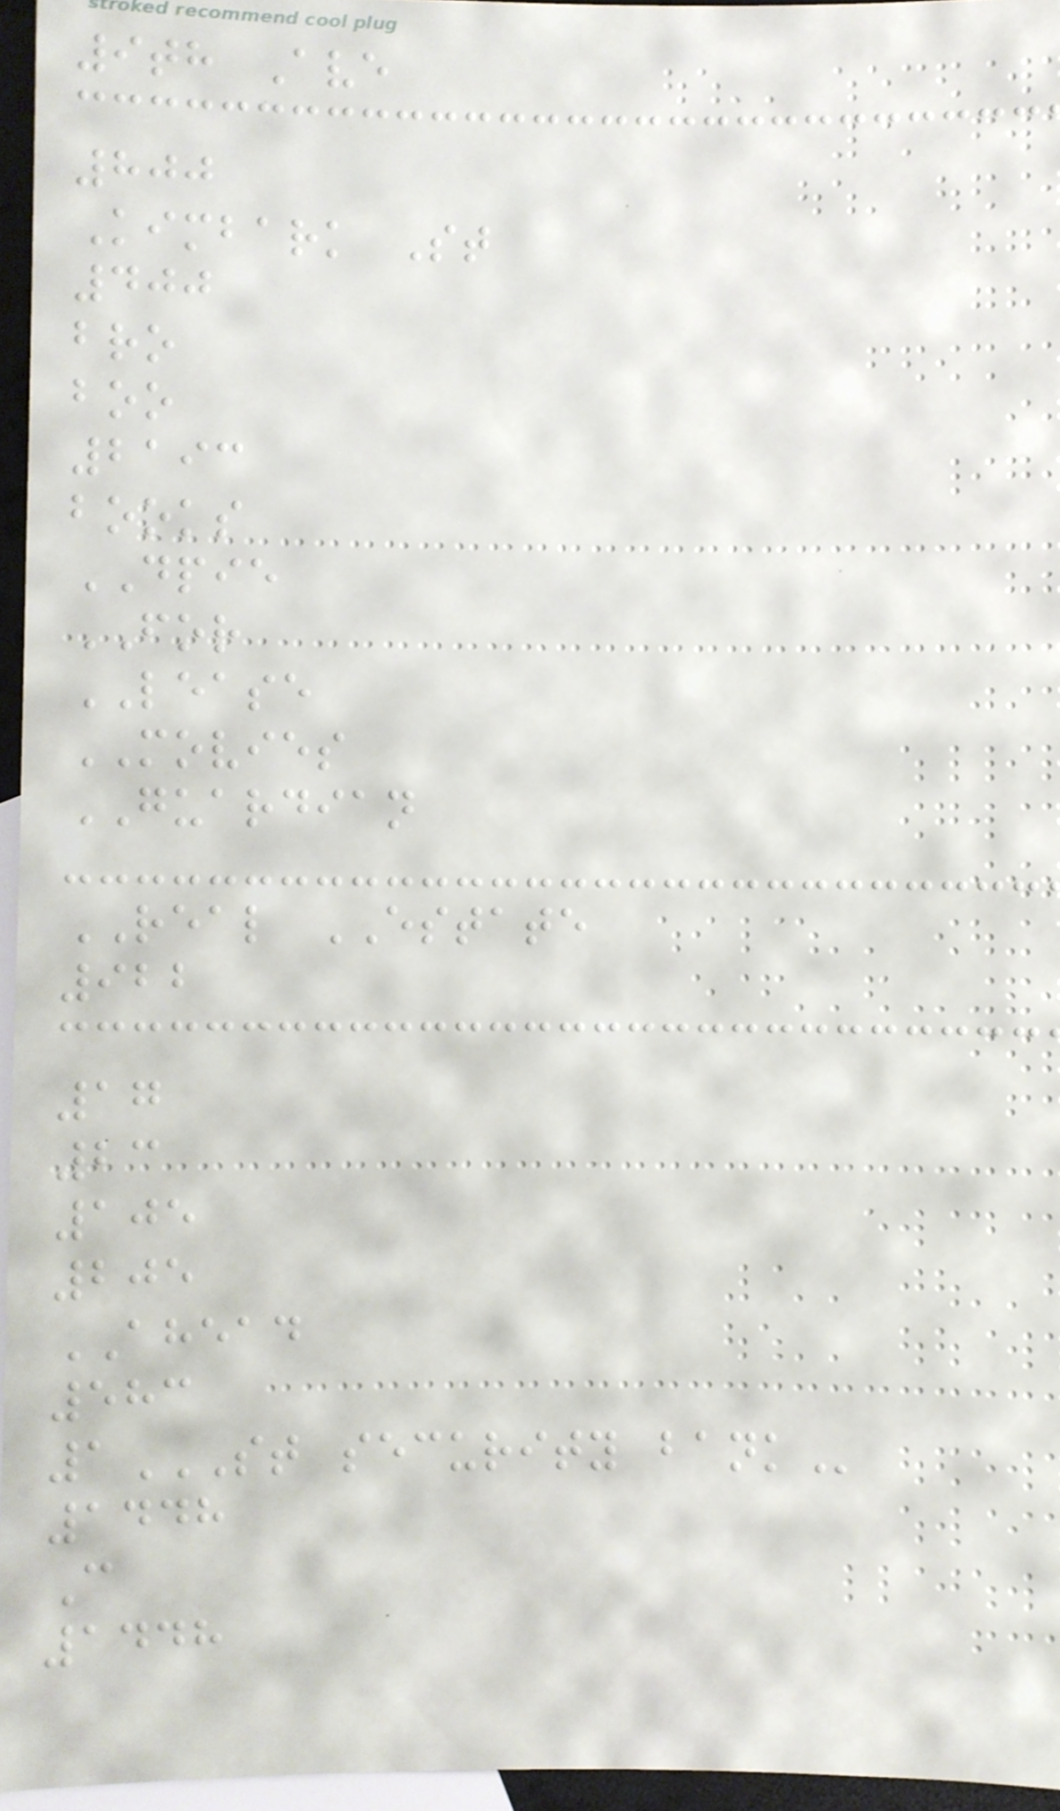9th Ave
800
Kimbark St
400
bro
boo
2193
books
DPIE
FOR
LEASE
MOVIES
GUARDIAN
REAL ESTATE
922
17
23
105
205
AHEAD
583
1ST SECURITY BANK
1448
C
1448
